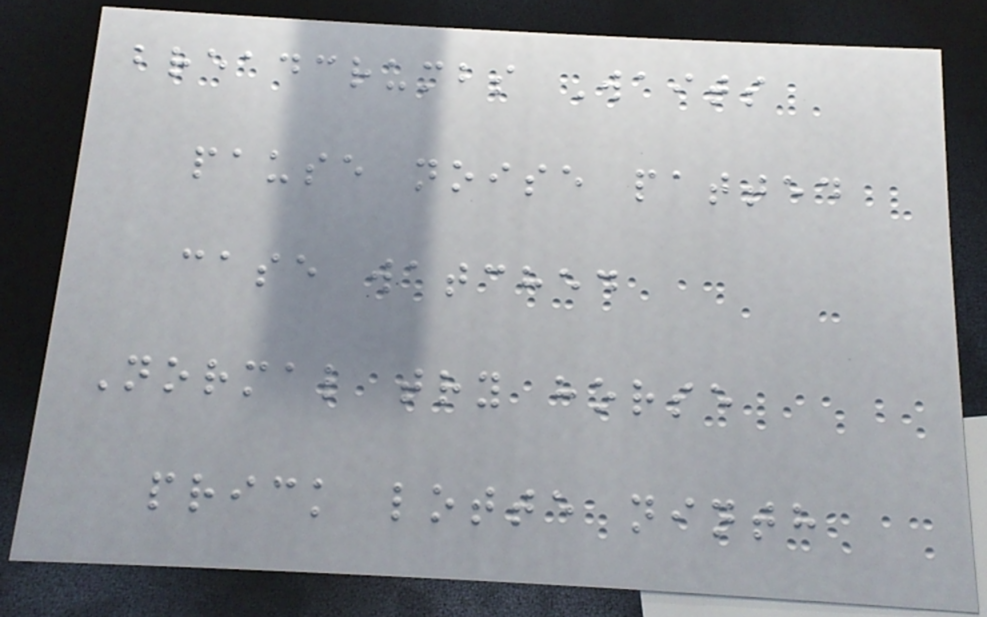breadcrumbs Waits
pause noise patted
case watched
Normal try horse
prick lotte ninth
